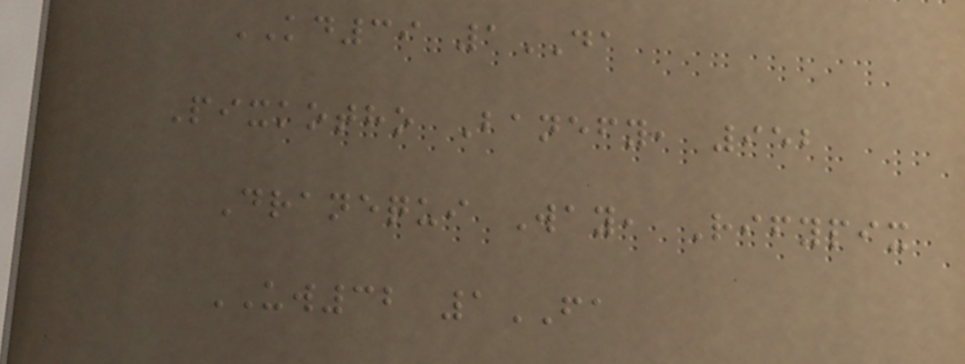KD39 1DA
Pixkotho Banefy, 952
Dranequi Way, Rifypix
UW32 1FA
